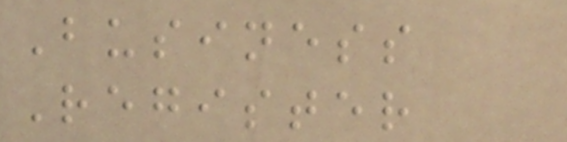Business
Register
